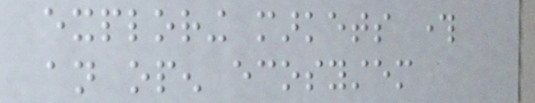exploring markets through
an open ecosystem
